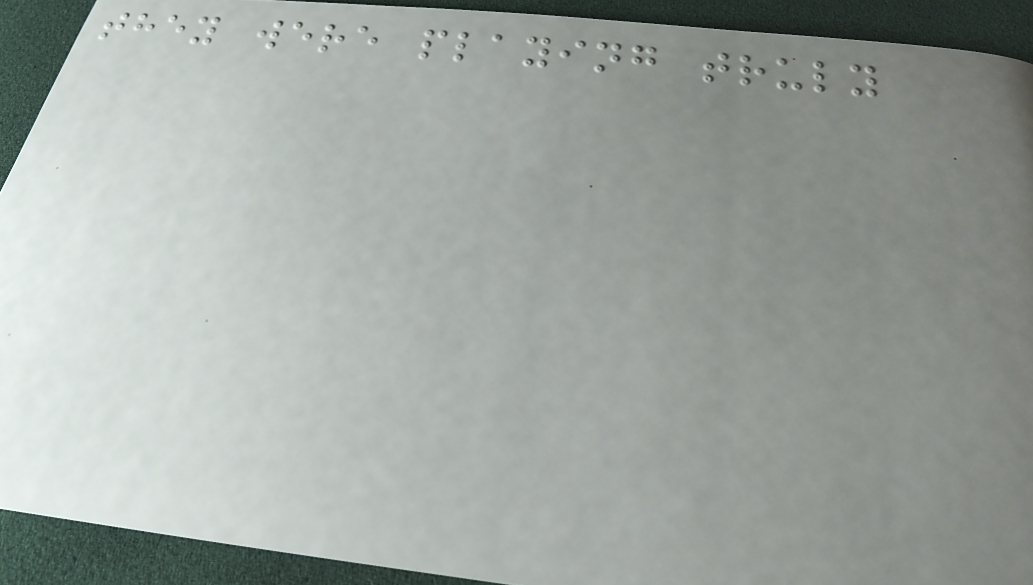they were playing truly
